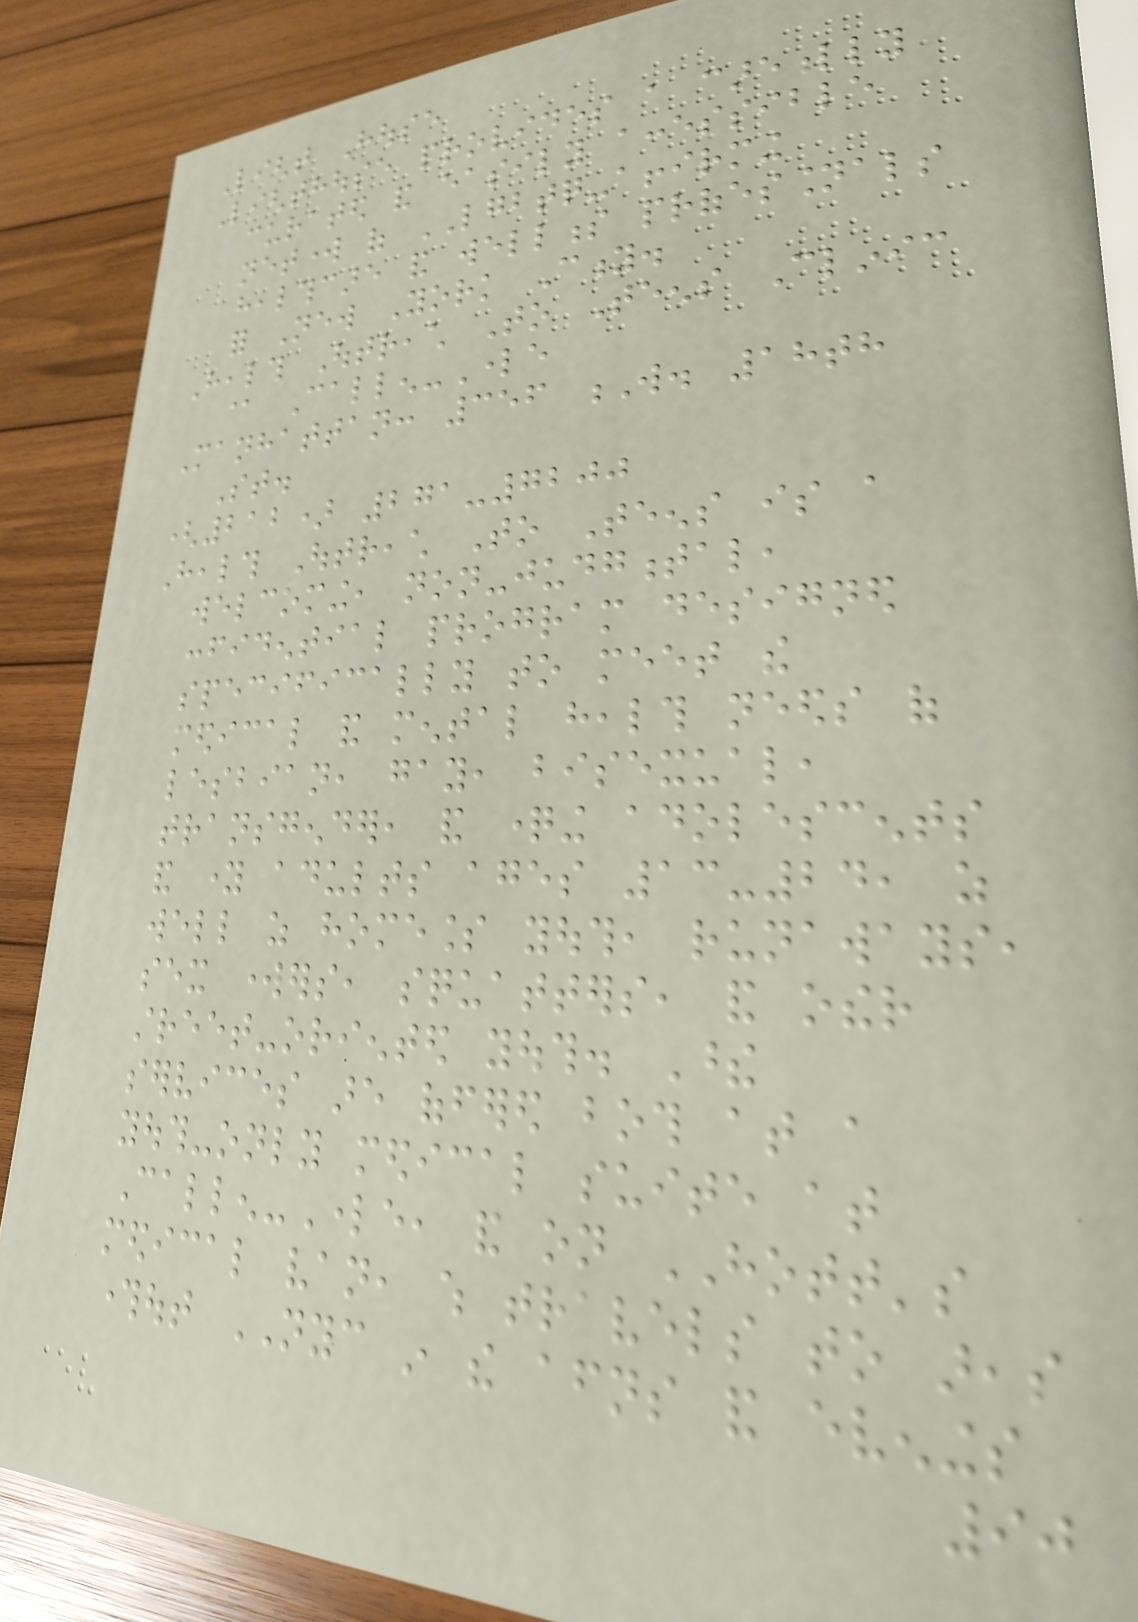Light House
Lighthouse provides a carefully
curated and easily accessible
network of LGBTQ-affirming
healthcare and wellness professionals
for New York City.
Health Outreach To Teens Clinic
@ Callen-Lorde
Manhattan: 356 W. 18th
St.
(212) 271-7200
Health Outreach To Teens is a
welcoming, non-judgmental,
confidential program designed
specifically to meet the
medical and mental health needs of
lesbian, gay, bisexual,
transgender, and questioning adolescents
and young adults ages 13-24, as
well as homeless youth, runaways,
sex workers, squatters, and other
street-oriented youth. These
services are offered both at a
youth-only medical suite at
Callen-Lorde, and on HOTT's
medical van, which travels to areas
throughout NYC in the afternoons and evenings
90
